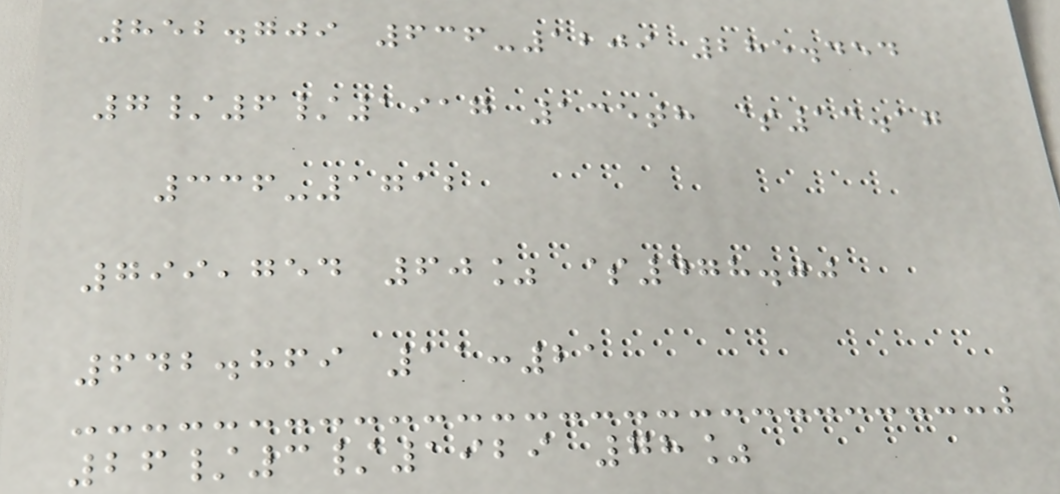852.709 636-1209 285.454
7/6/1917 135th $13.17
336-1712
799,754 60% $478.00
642.869 11:21
26/3/1929 78%
